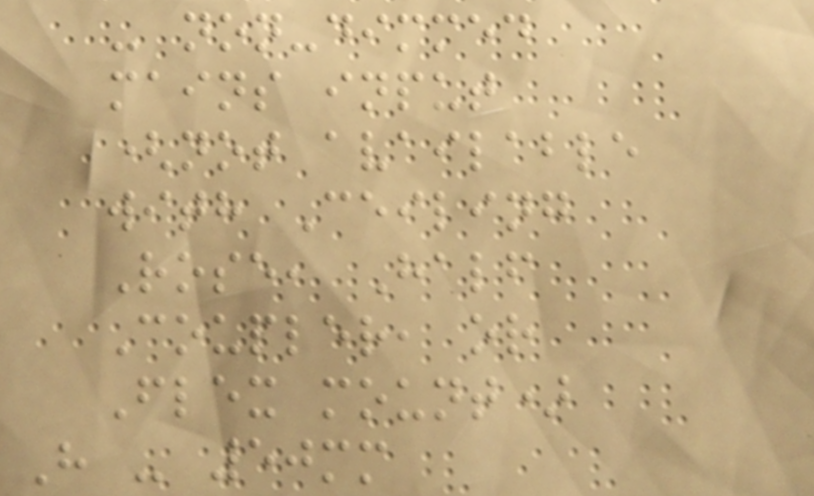- non-dimmed
mains input
(not available
with Ceiling
Rose, Half
Coupler, or
Flex mount)
H - 50mm
